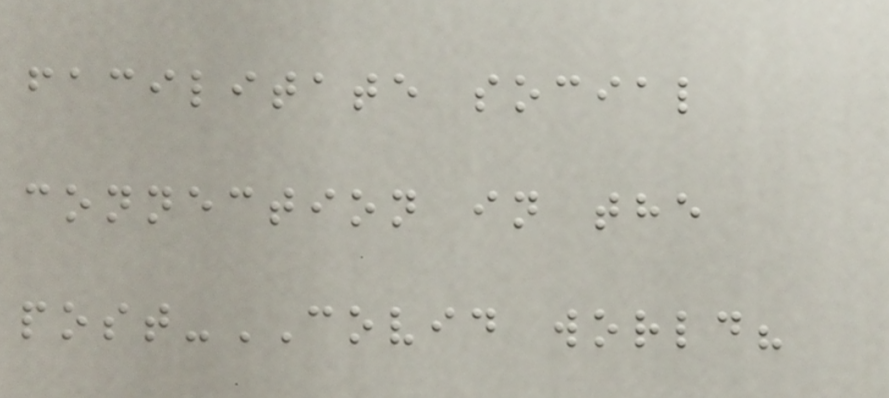facilitate social
connection in the
post-COVID world?
